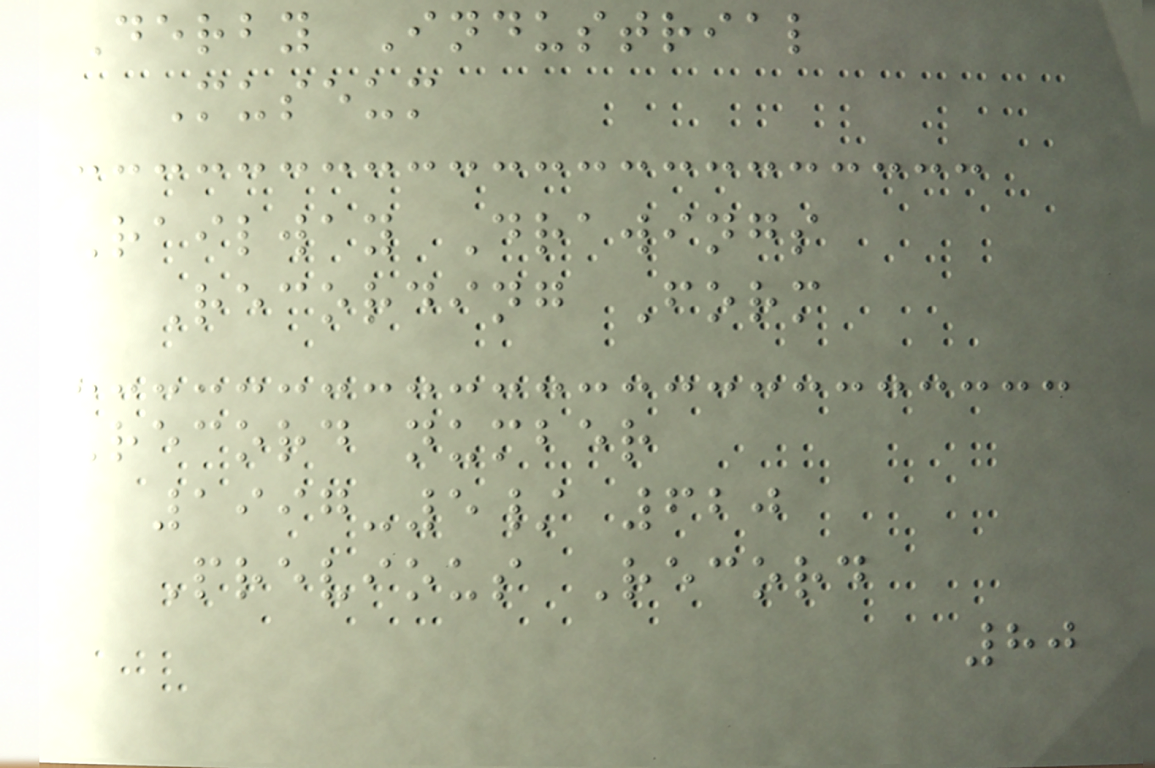Derby Industrial
Museum
Railway Drawings
Recording Form
Record number
1997-5/ 620
Previous Record
80
